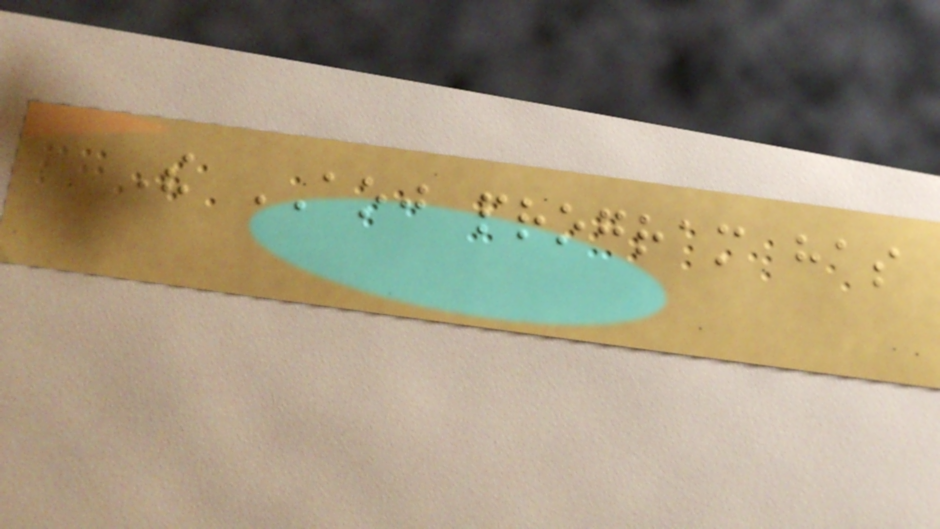The AOJ program has
